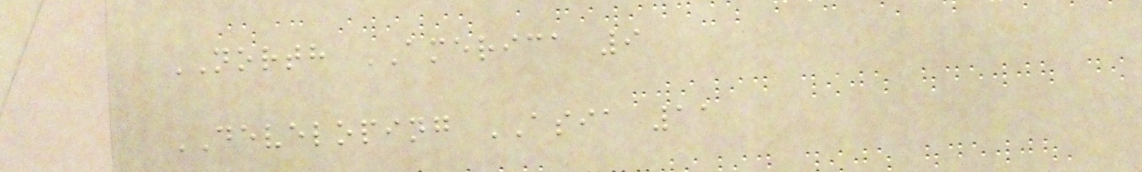NORTH AMERICA 9
DEVELOPING ASIA 11
